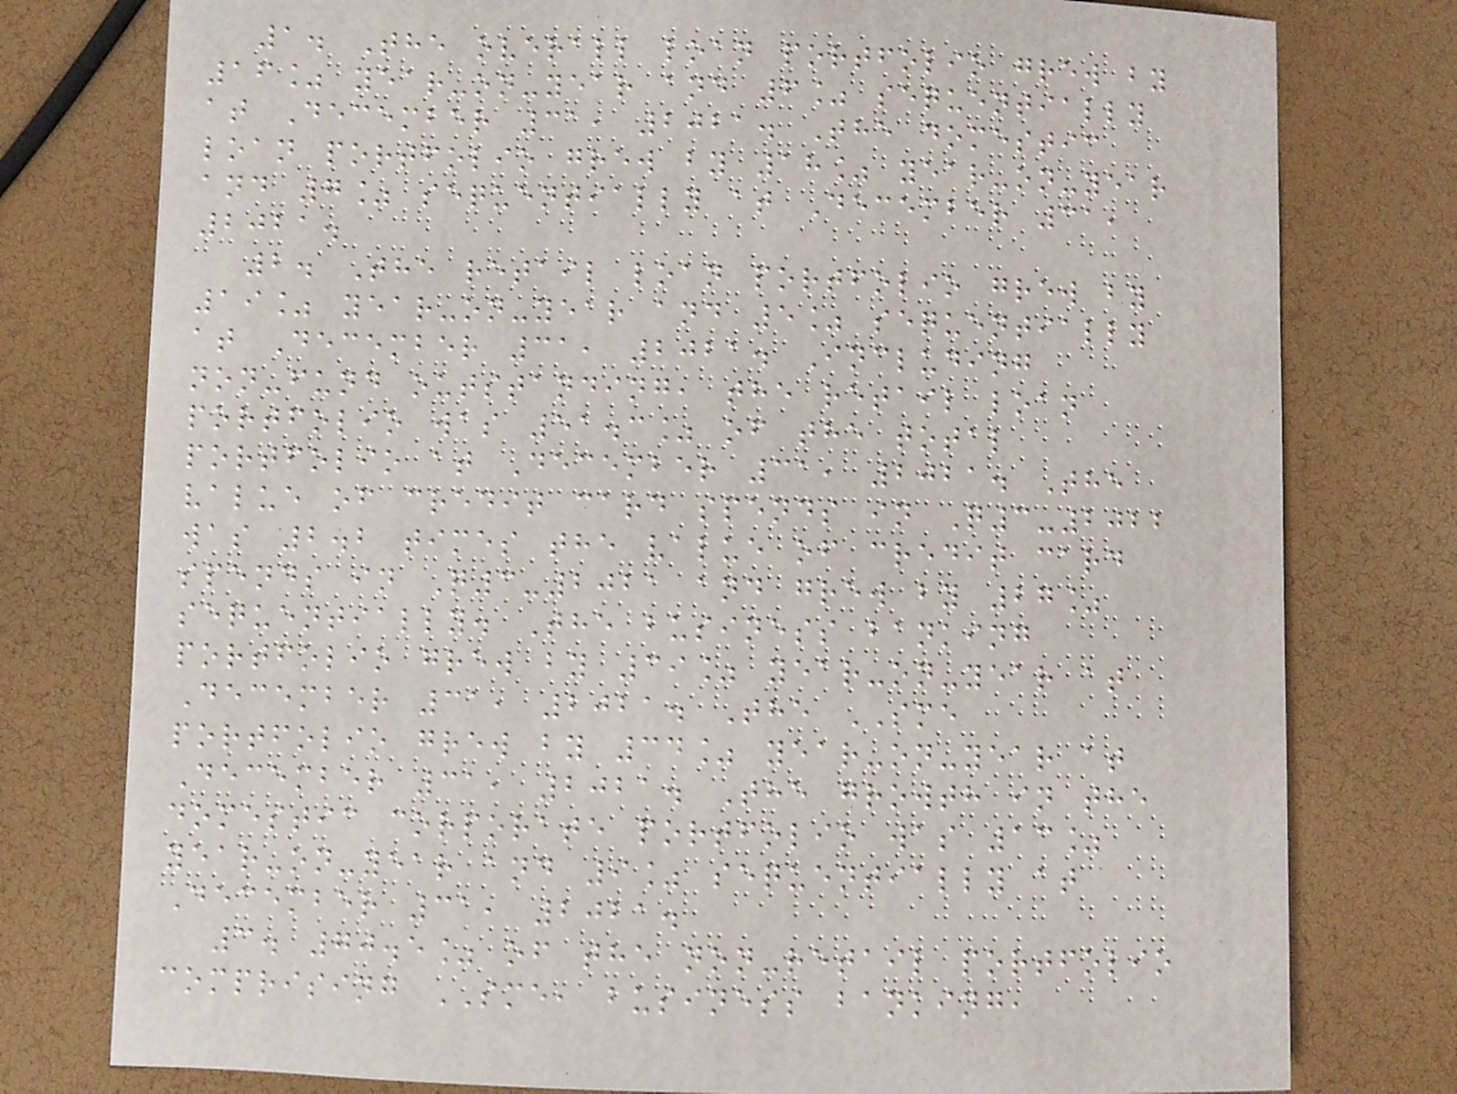1. The overall loan portfolio grew by
16% year-on-year and 6% sequentially
at December 31, 2021. The domestic
loan portfolio grew by 18% year-on-year
and 7% sequentially at December 31,
2021.
2. The retail loan portfolio grew by
19% year-on-year and 5% sequentially
at December 31, 2021. Including
non-fund outstanding, the retail loan
portfolio was 51.3% of the total
portfolio at December 31, 2021. The
value of credit card spends in Q3-2022
was 2.2 times the value of credit card
spends in Q3-2021 and grew by 27%
sequentially. The business banking
portfolio grew by 39% year-on-year at
December 31, 2021. The SME
portfolio grew by 34% year-on-year at
December 31, 2021. The growth in the
domestic corporate portfolio was 13%
year-on-year and 9% sequentially at
December 31, 2021.
3. 70.5% of the non-retail portfolio
comprising SME, business banking,
